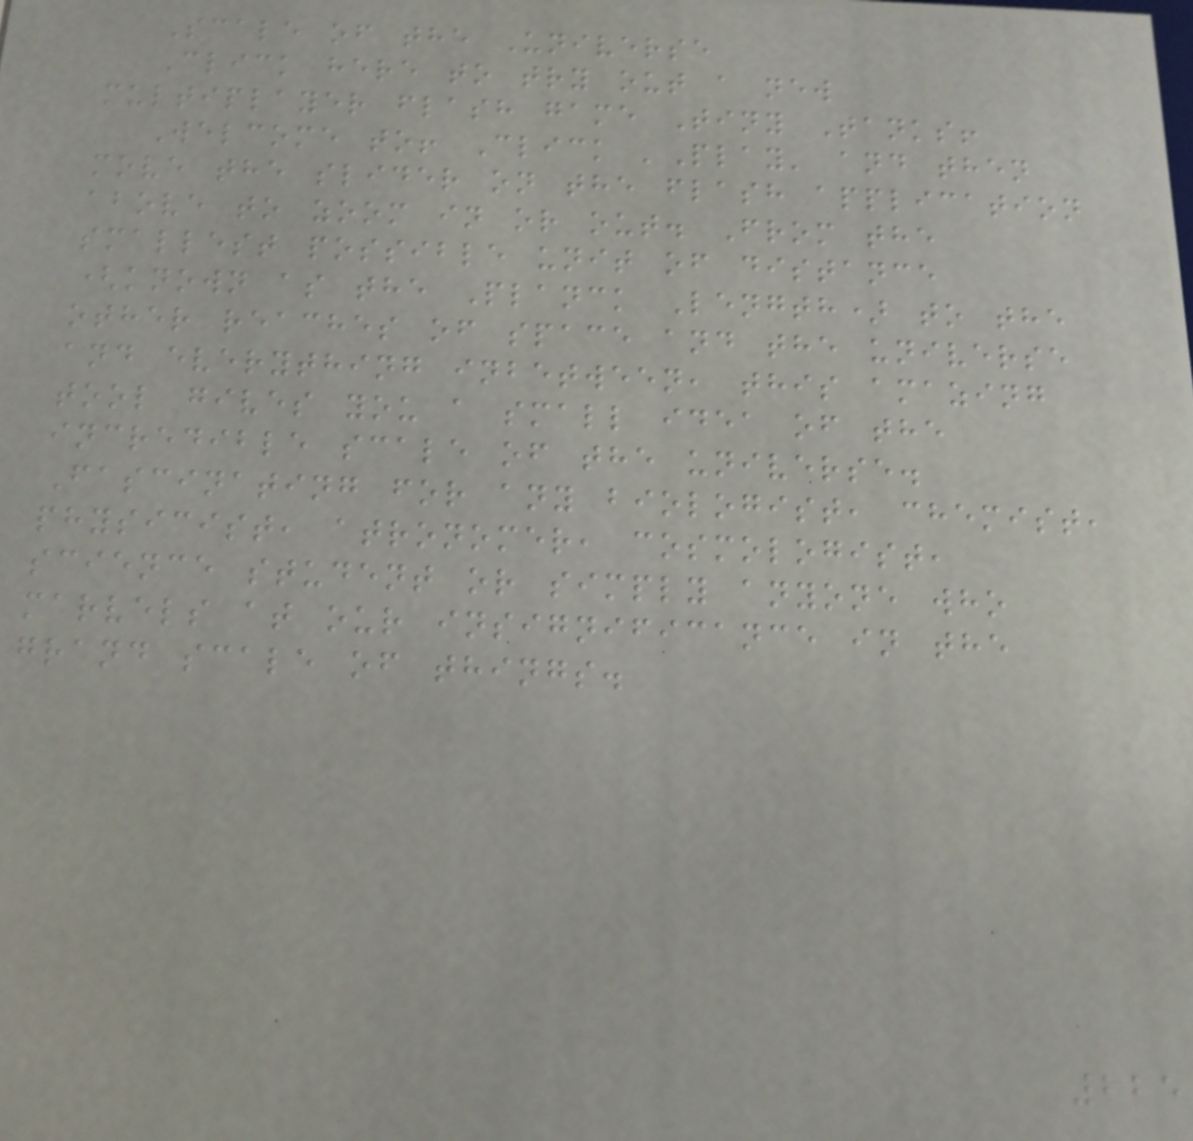Scale of the Universe
Click here to try out a new
multiplayer flash game Tiny Tanks!
Welcome to! Click 'Play' and then
move the slider on the flash application
above to zoom in or out. From the
smallest possible unit of distance
(known as the Planck Length) to the
other reaches of space and the universe
and everything inbetween, this amazing
tool gives you a small idea of the
incredible scale of the universe.
Fascinating for any biologist, chemist,
physicist, atronomer, cosmologist,
science student or simply anyone who
marvels at our insignificance in the
grand scale of things.
225
